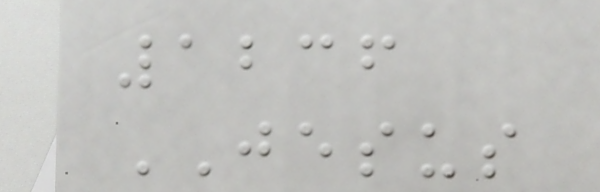1236
JESUS
